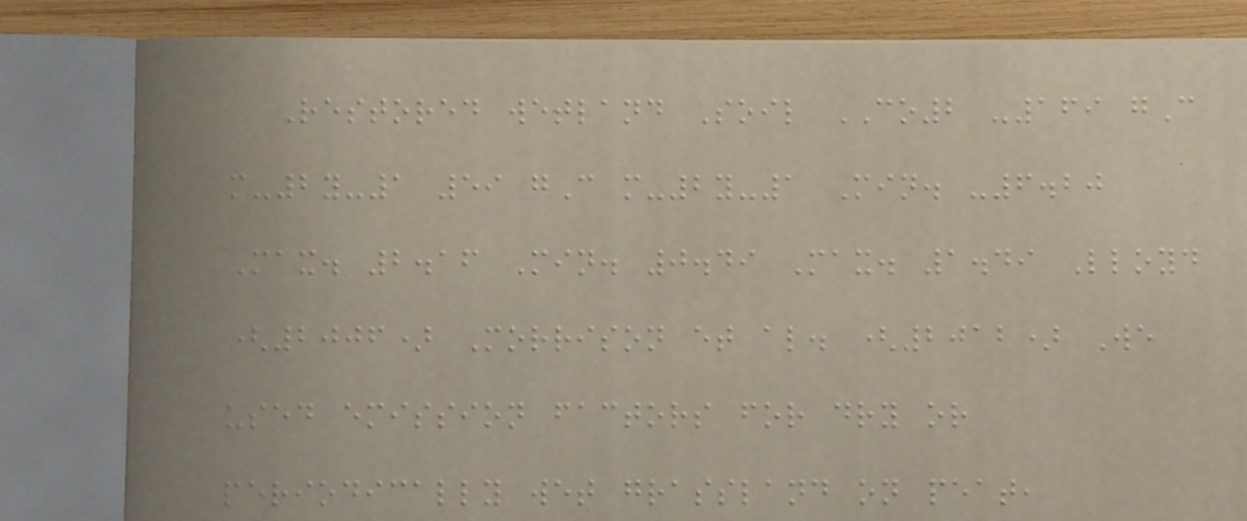Restored wetland Soil CO2 -169 gC
m-2y-1 59 gC m-2y-1 Min. -6.20
Max. 2.16 Min. 0.49 Max. 1.49 Lloyd
(2006) Morrison et al. (2012) We
used emission factors for dry or
periodically wet grassland on peat,
